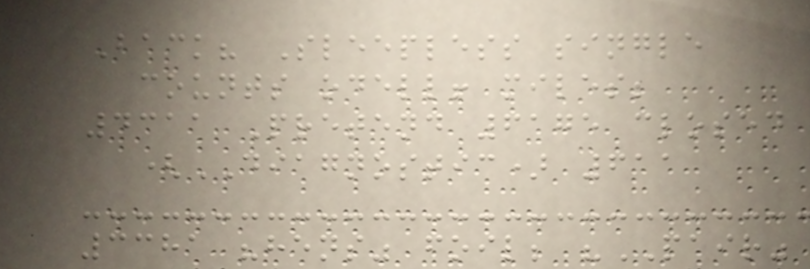Back? Sleepless single
counts odell! miles;
4311 Pretend 6175 closed
(DIAGNOSTIC) 611
3381 "hens" foil; "PAIR"
